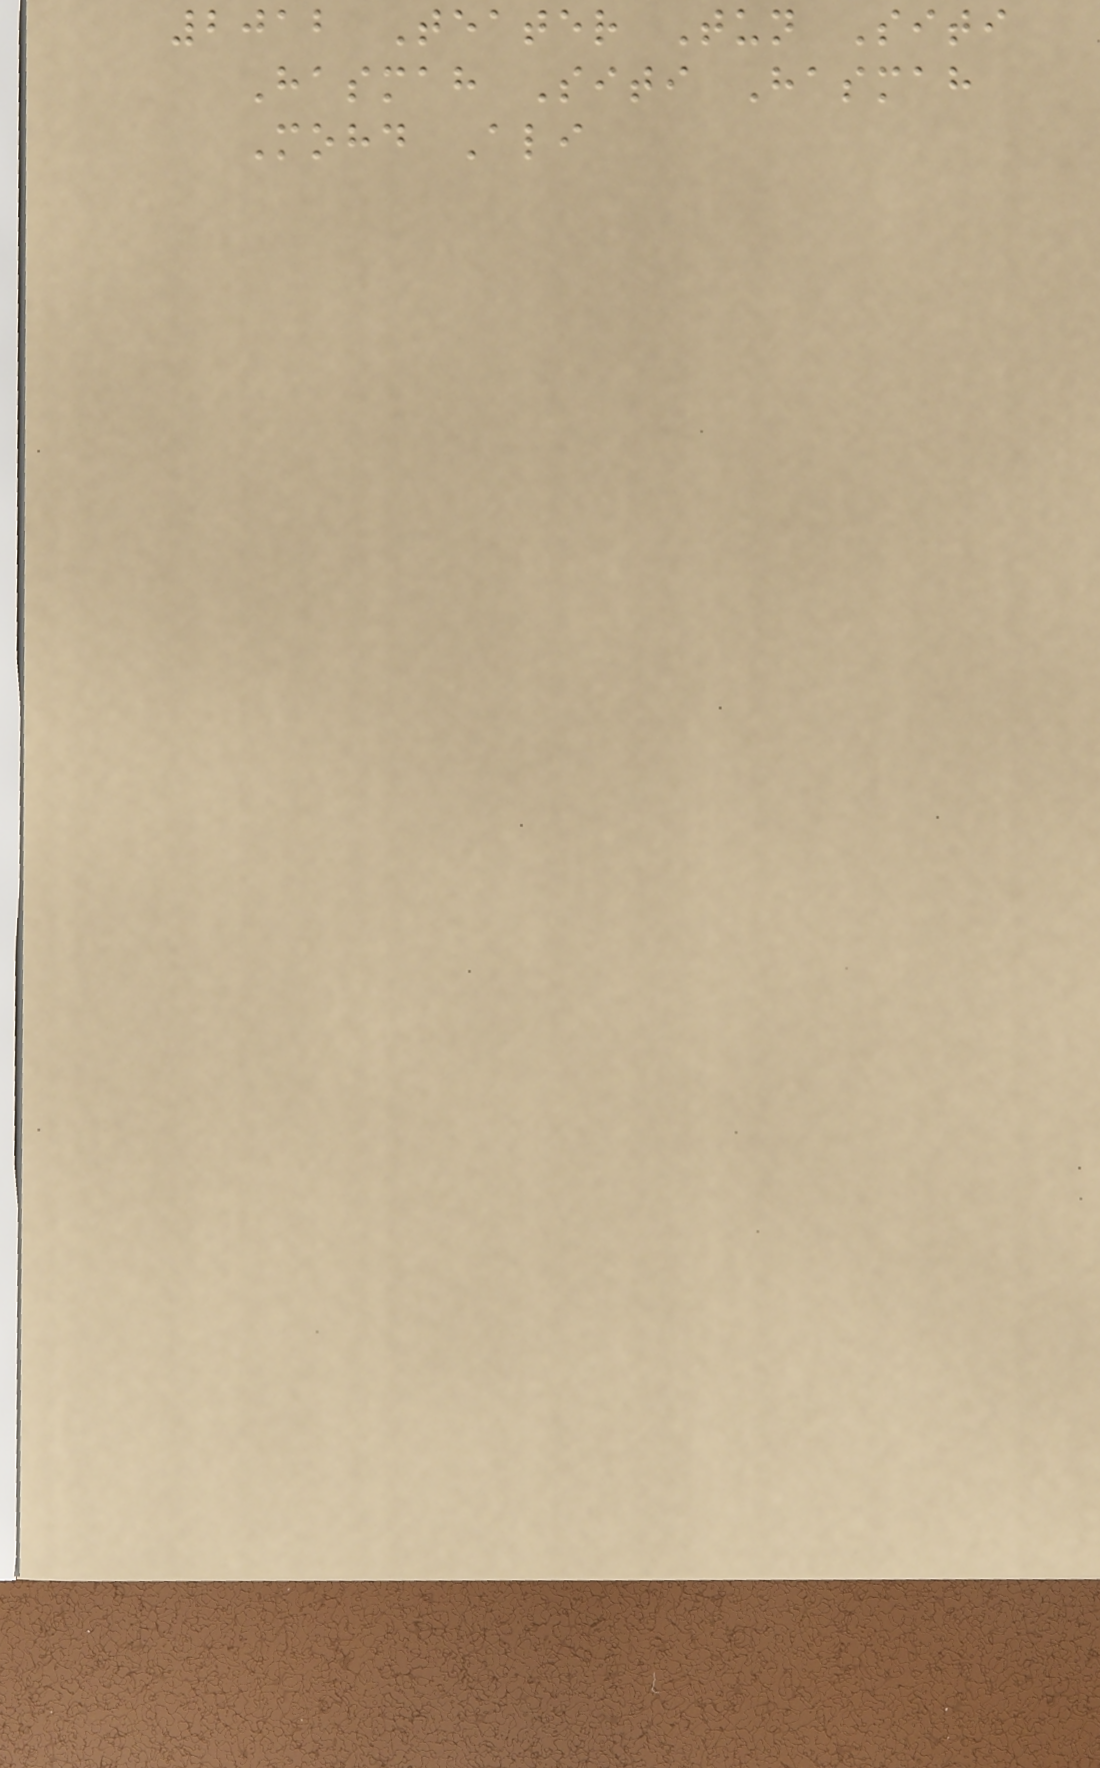2012 Teater Tun Siti
Hasmah Siti Hasmah
Mohd Ali
